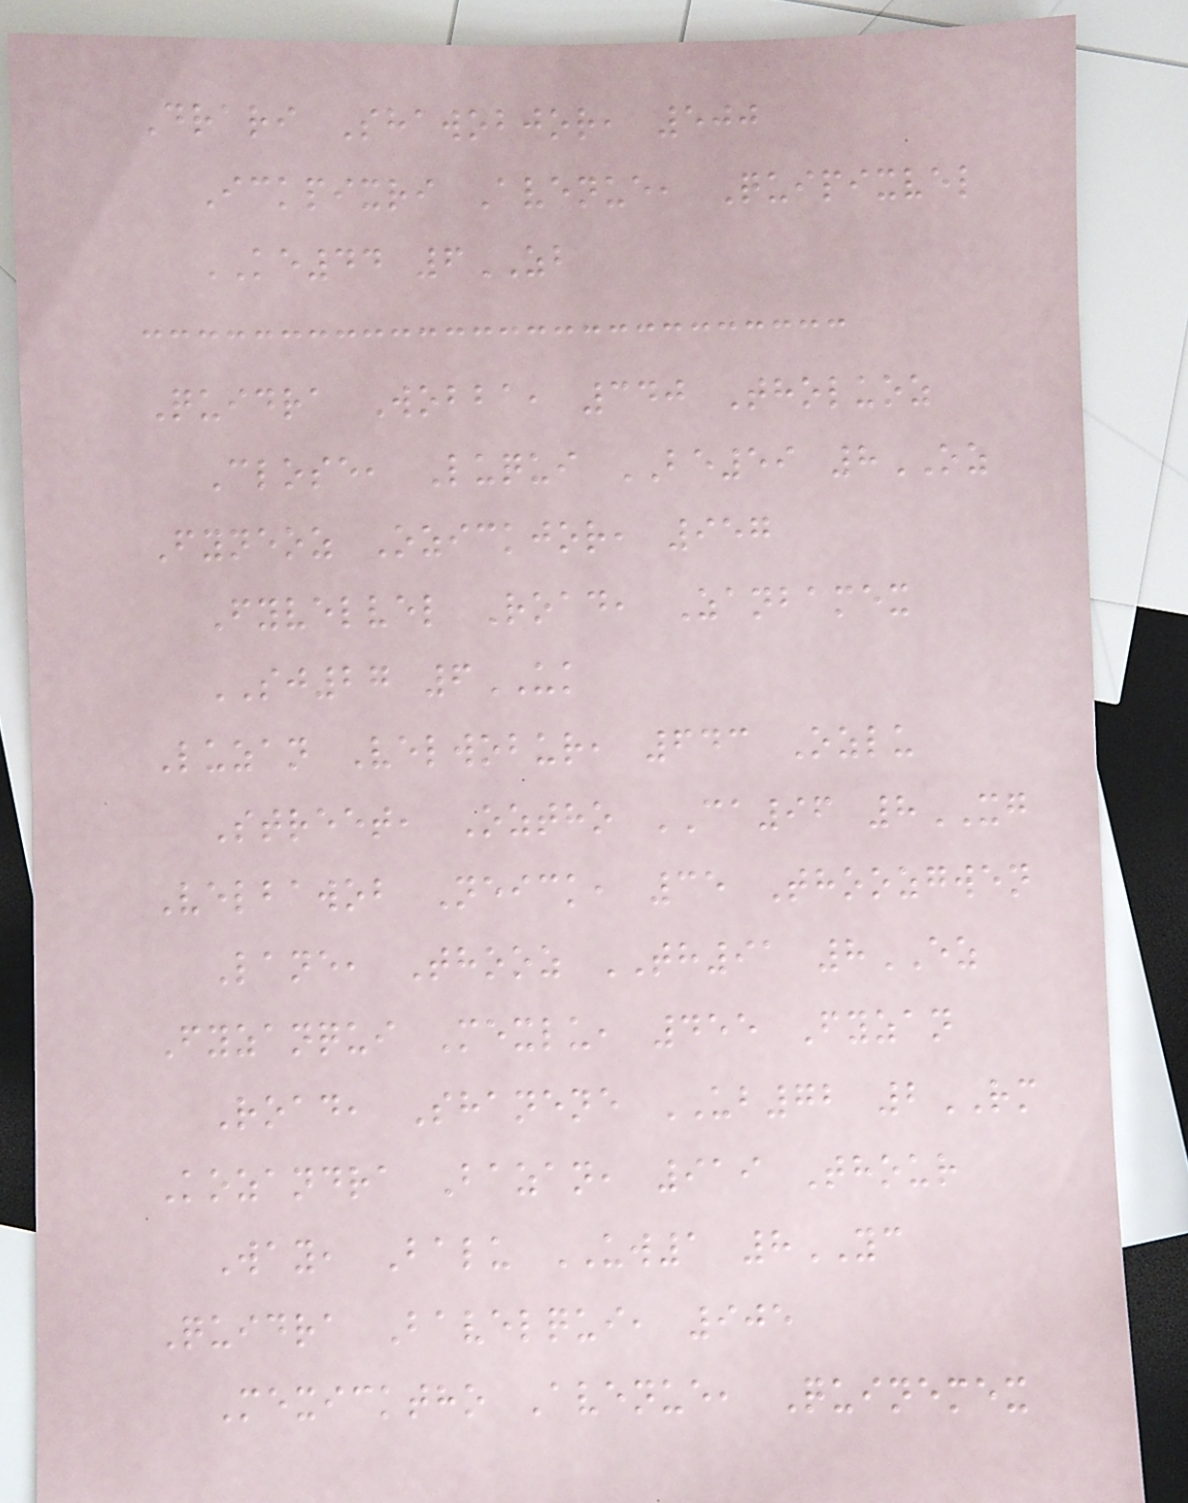Drari Shawobjor, 500
Ickpixri Avenue, Quipixvel
KE44 6ZB
Quidra Wobba, 340 Tholuoz
Close, Luqui BE59 8OZ
Fyneoz Ozickjor, 957
Fyvelvel Road, Zanbamex
SJ27 6UK
Luzan Velwobur, 643 Ozlu
Street, Oztho CA96 8XG
Velbawob Neick, 35 Thoozgwen
Lane, Thooz TH91 8EZ
Fyzanqui Mexlu, 455 Fyzan
Road, Shanene UB72 2RM
Kozandra Bazan, 919 Thour
Way, Balu UW1 8YC
Quidra Bavelqui, 905
Mexicktho Avenue, Quinemex
